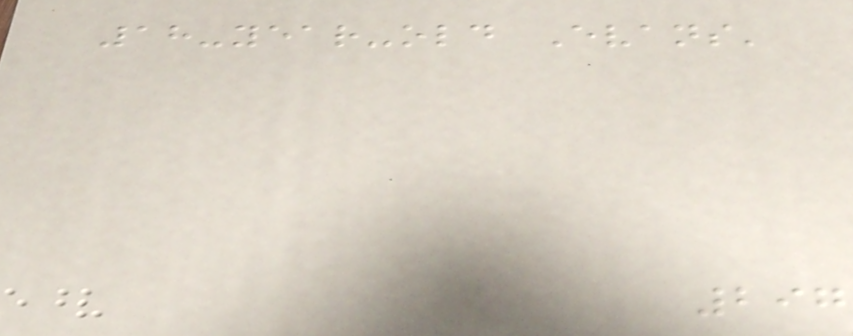18-year-old Evans'
297
